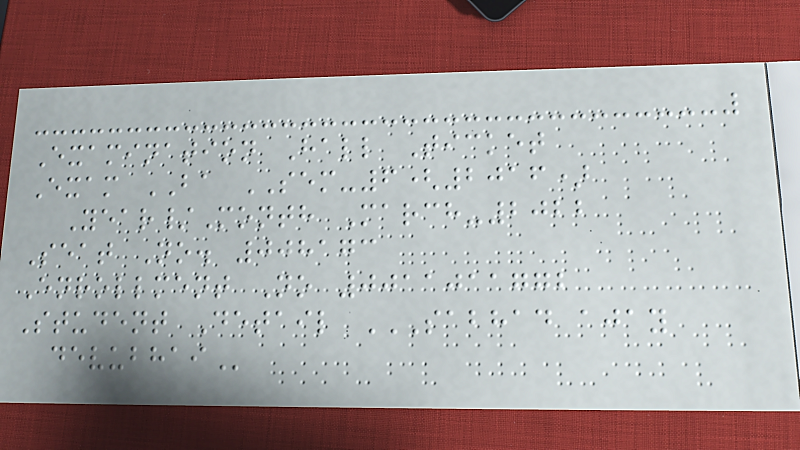Examination Hall Ticket
Exam BA SEM-6(2016)
Year/Month March-2022
Seat No. 008173
Enrollment No 0011011772
Student Detail SABHAD AJAY
DEVUBHAI
